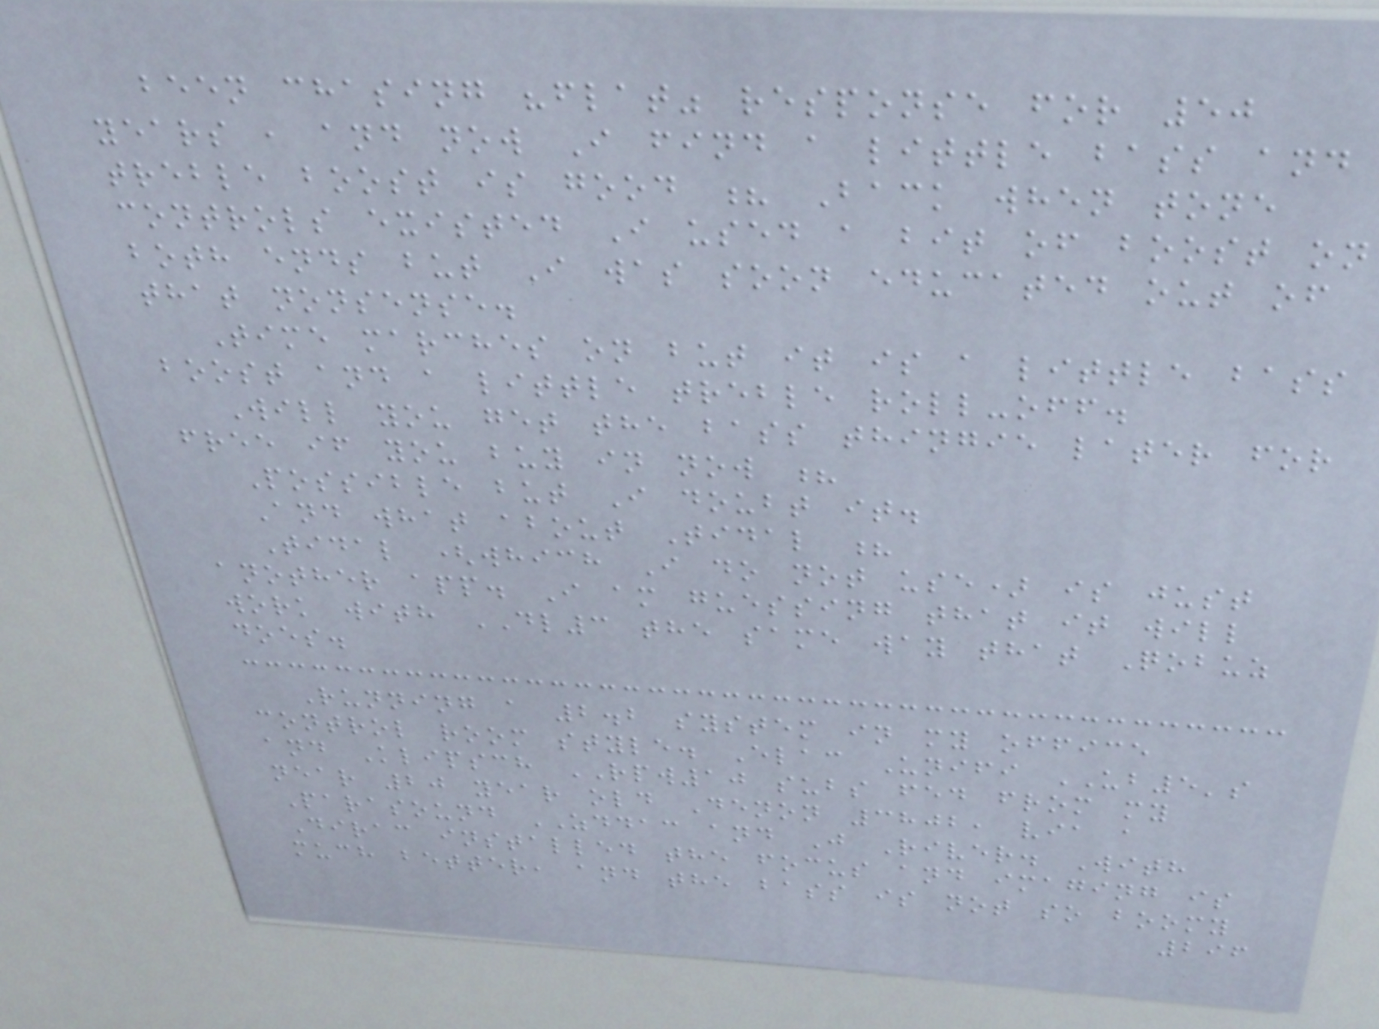been chasing "flat" response for 50
years , and now I find a little bass and
treble boost is good ? Back when tone
controls existed I used a bit of boost on
both ends but I was soon educated out of
that nonsense.
Time marches on but it is a little bass
boost and a little treble roll-off.
Will you get the bass thingie later for
free if you buy in now ?
Possible but I doubt it.
And what about Tidal ?
Tidal (which I do not use) is just
another app. I am guessing that it will
work with DL3 the same way that Qobuz
does.
Running a 2.2 system in my office
control room style. Elac Unifi UB5's
and Klipsch RPW10 subs fed from my
near 20 year old Denon 3802, via a
Parasound ZDDAC and J River. With
Dirac installed the focus and imaging is
much better, and the bass is not so boomy
296
